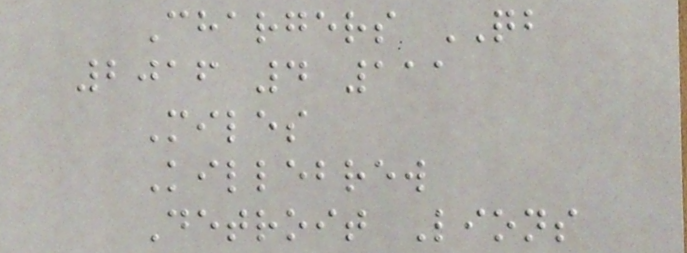Chargers QB
2016 4 111
Miles
Killebrew
Detroit Lions
